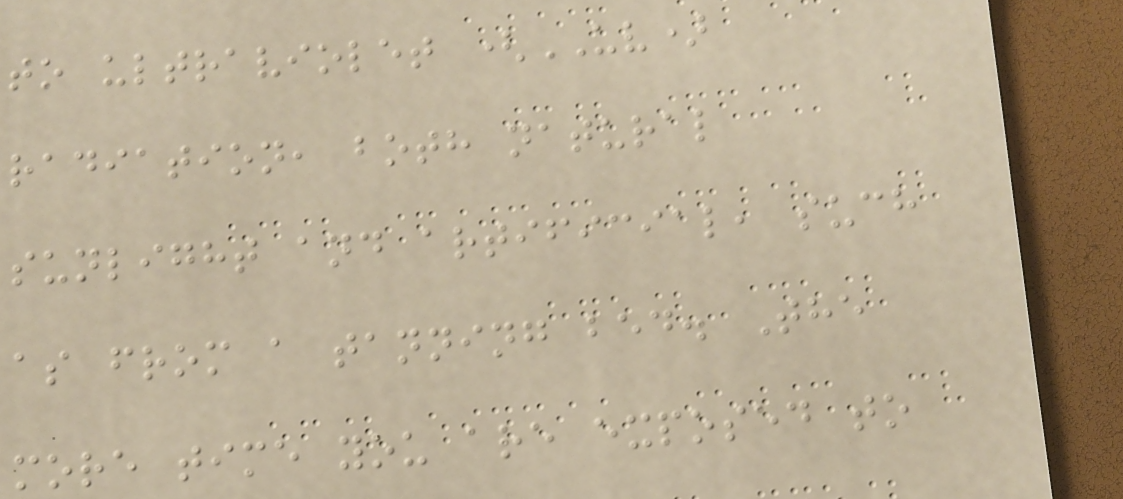to ultraviolet (UV)
radiation, both natural
sunlight and artificial, such
as from a tanning bed. The
more time you are exposed to
